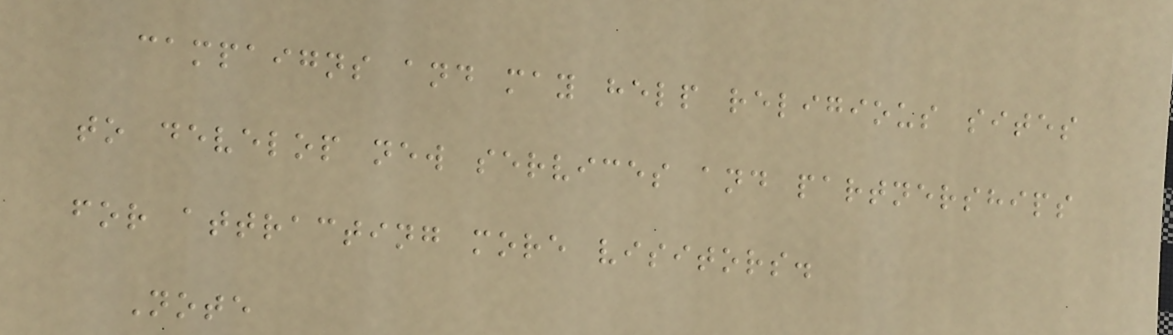campaigns and may help religious sites
to develop new services and partnerships
for attracting more visitors.
Note
